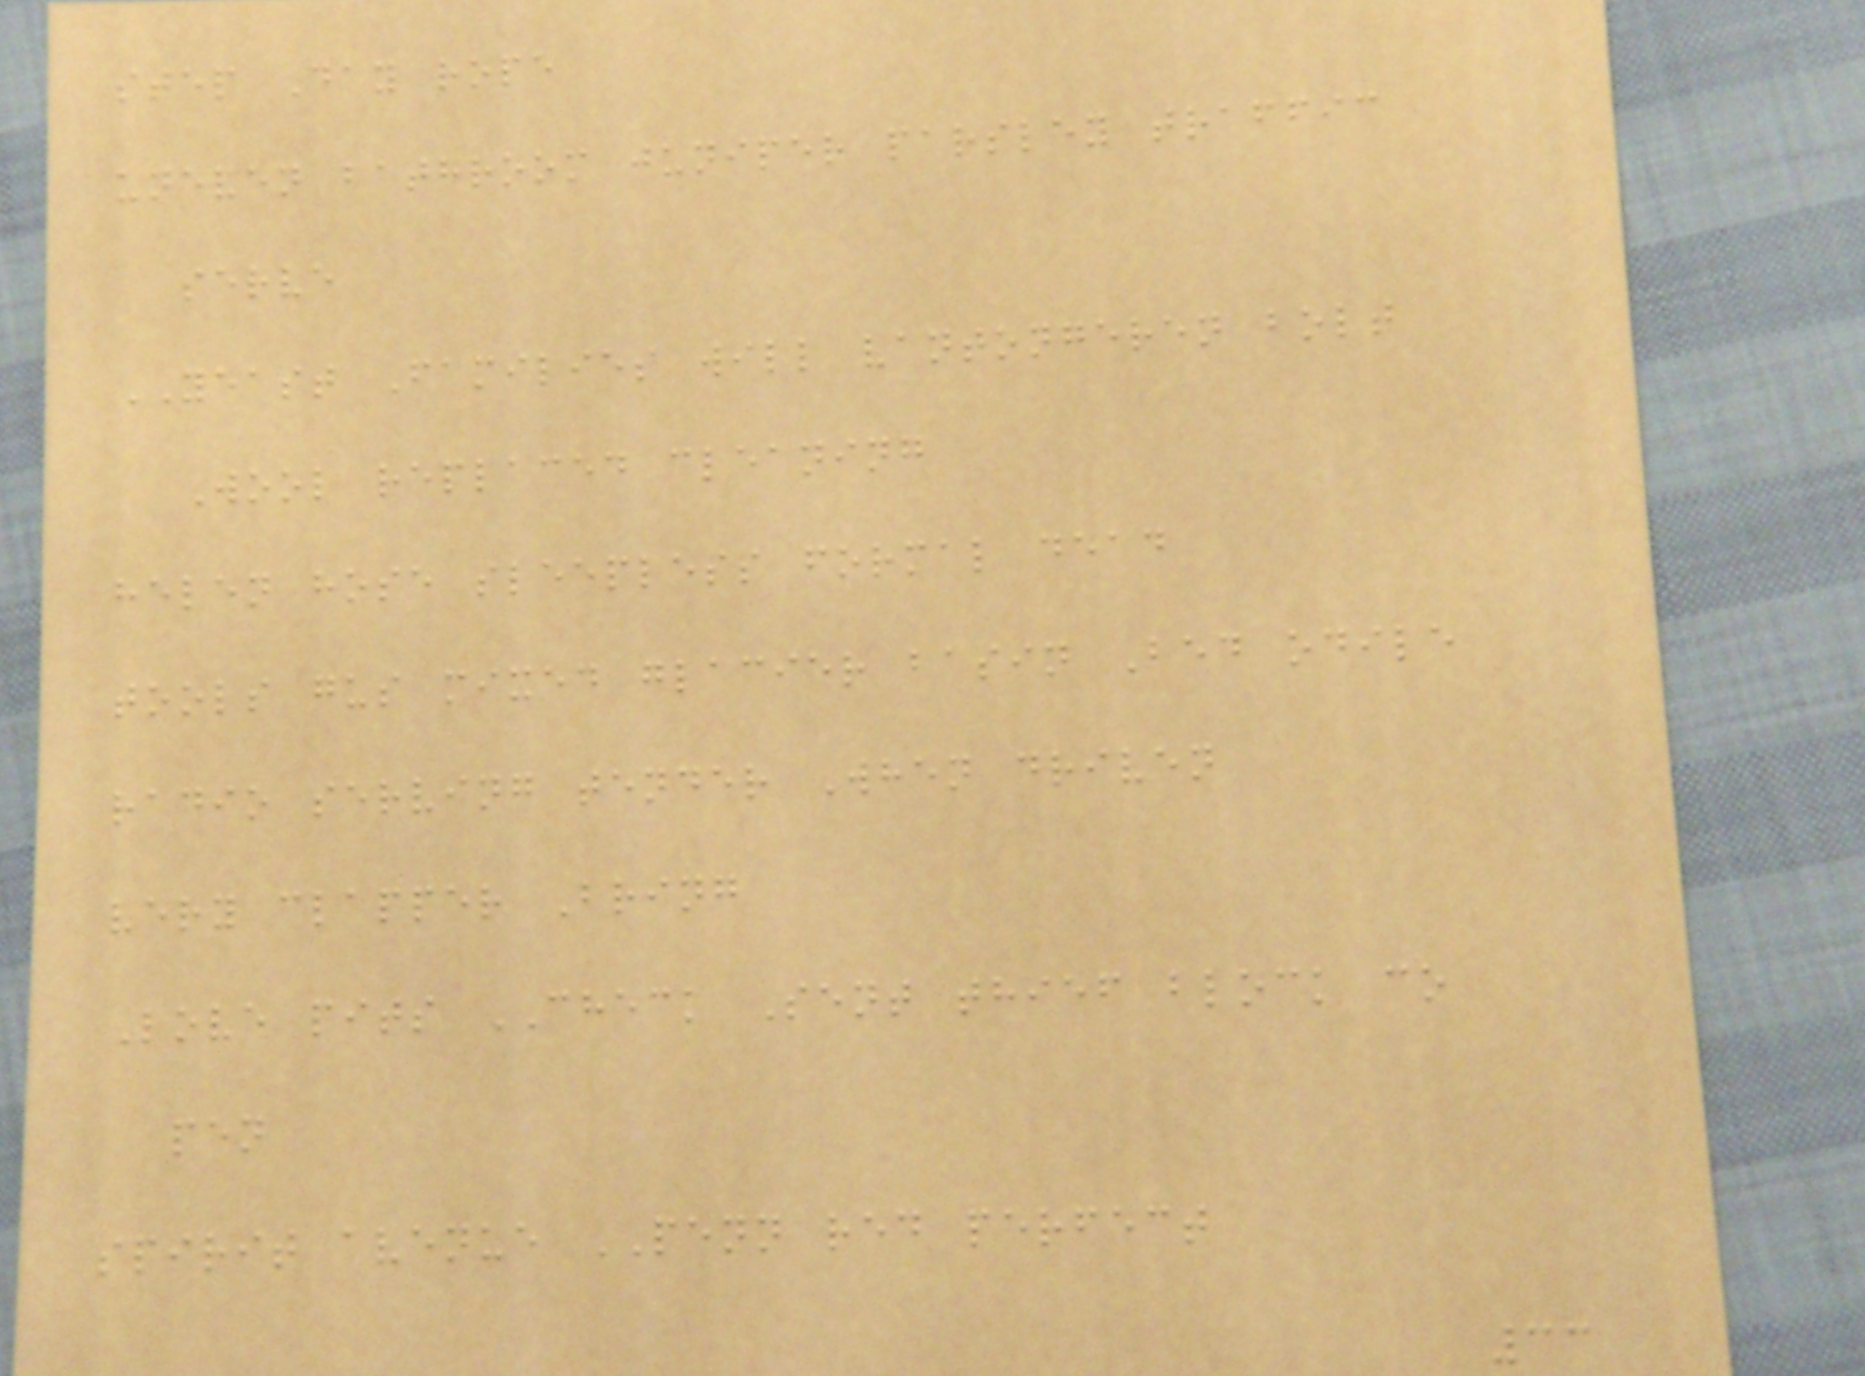step Day rope
uneven bathroom juniper parsley traffic
serve
YEAST Families will vantongeren bolt
Wool replaced cleaning
helen hose sleepless formal dead
tools gus mixed glacier basin Bed odile
radio serving tender When driven
very clapper Bring
Love pits CHECK Sent thief block co
pen
spirit avenue PENN red perfect
33
